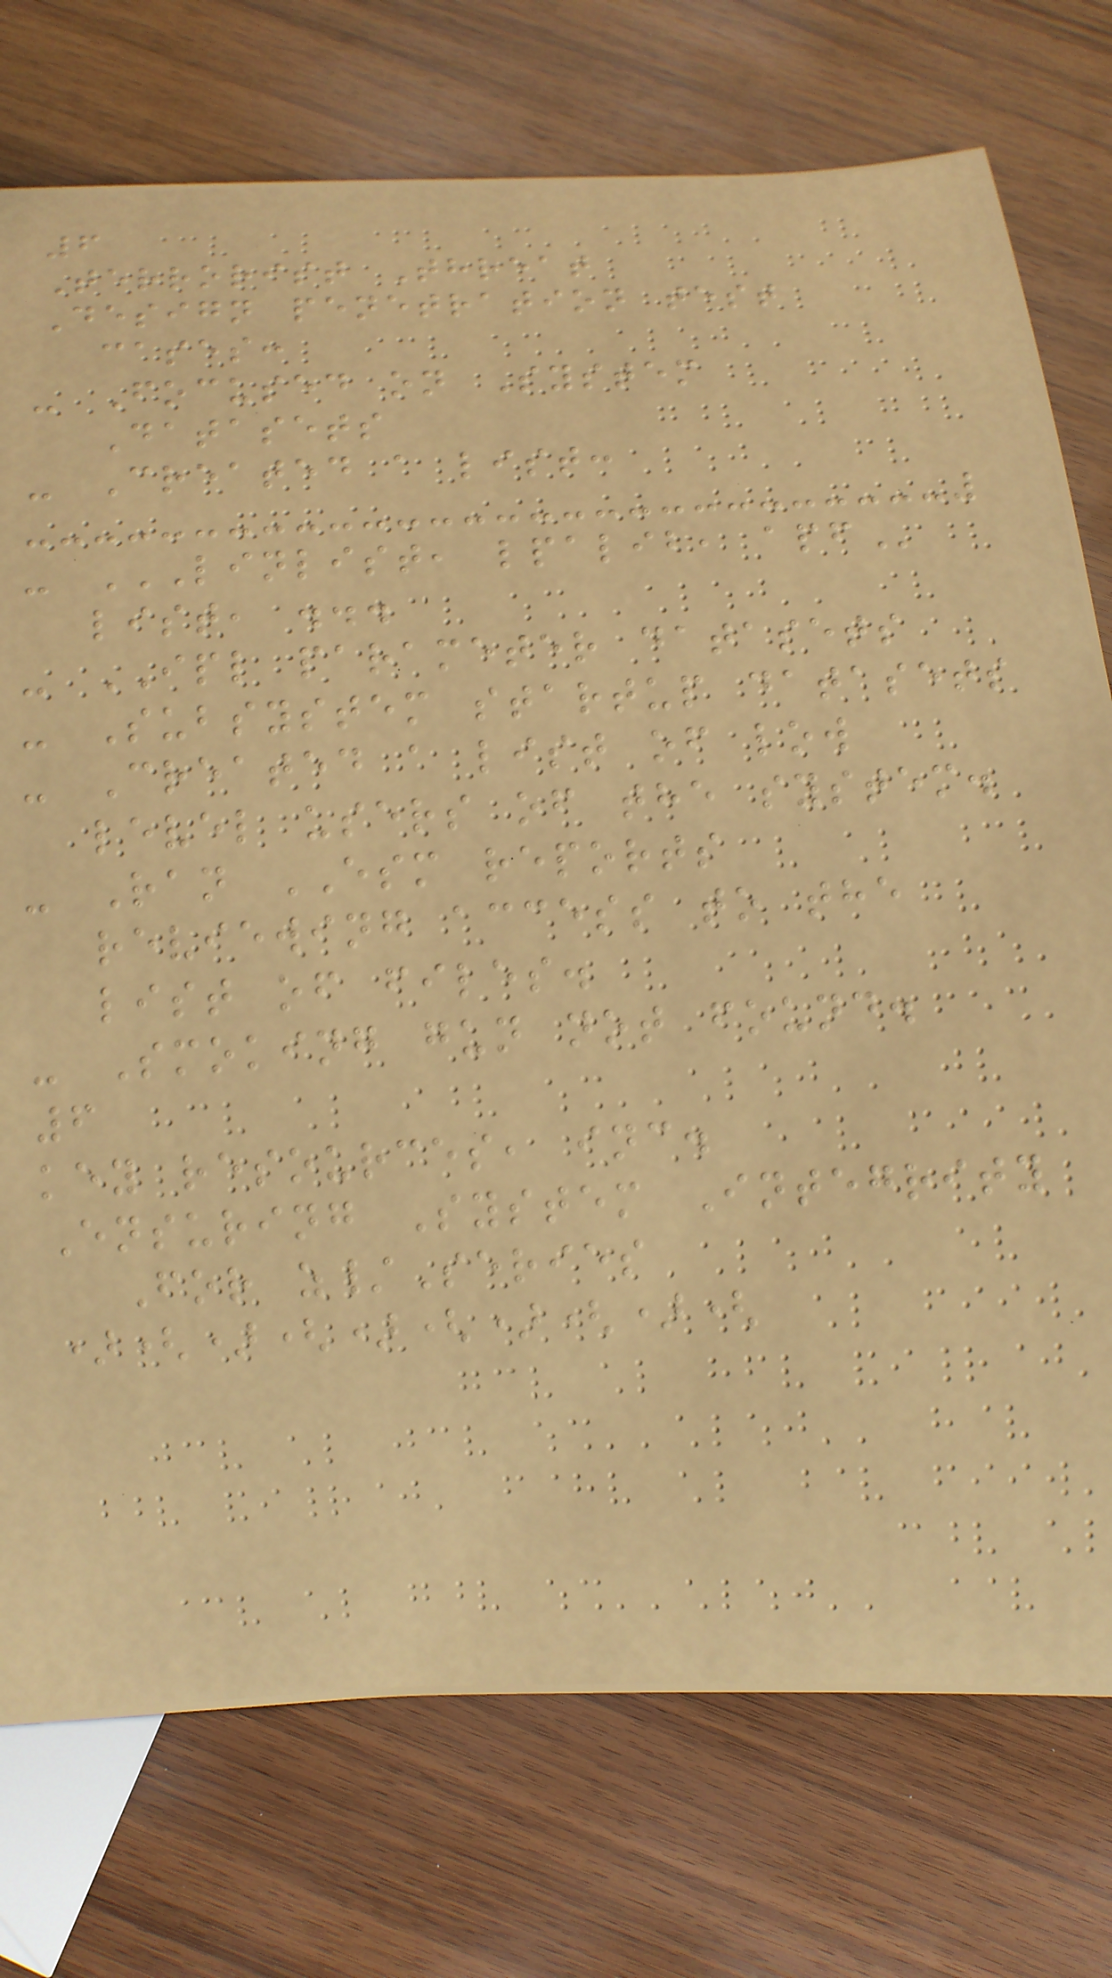6
Terrorist Threat
Design penetration test
cases:
- Focused on System
Datasets
- Created a list:
- LINLIST, LPALIB, APF
list, ...
- IPL parameter datasets
- Subsystem startup datasets
- Created a list of low
level users of the system.
- Ran ESM reports
reviewing access to the
list of files.
- Smoking gun not found.
6
key resources, inc.
Ensuring System Integrity
For z/Series
)()()()()(
